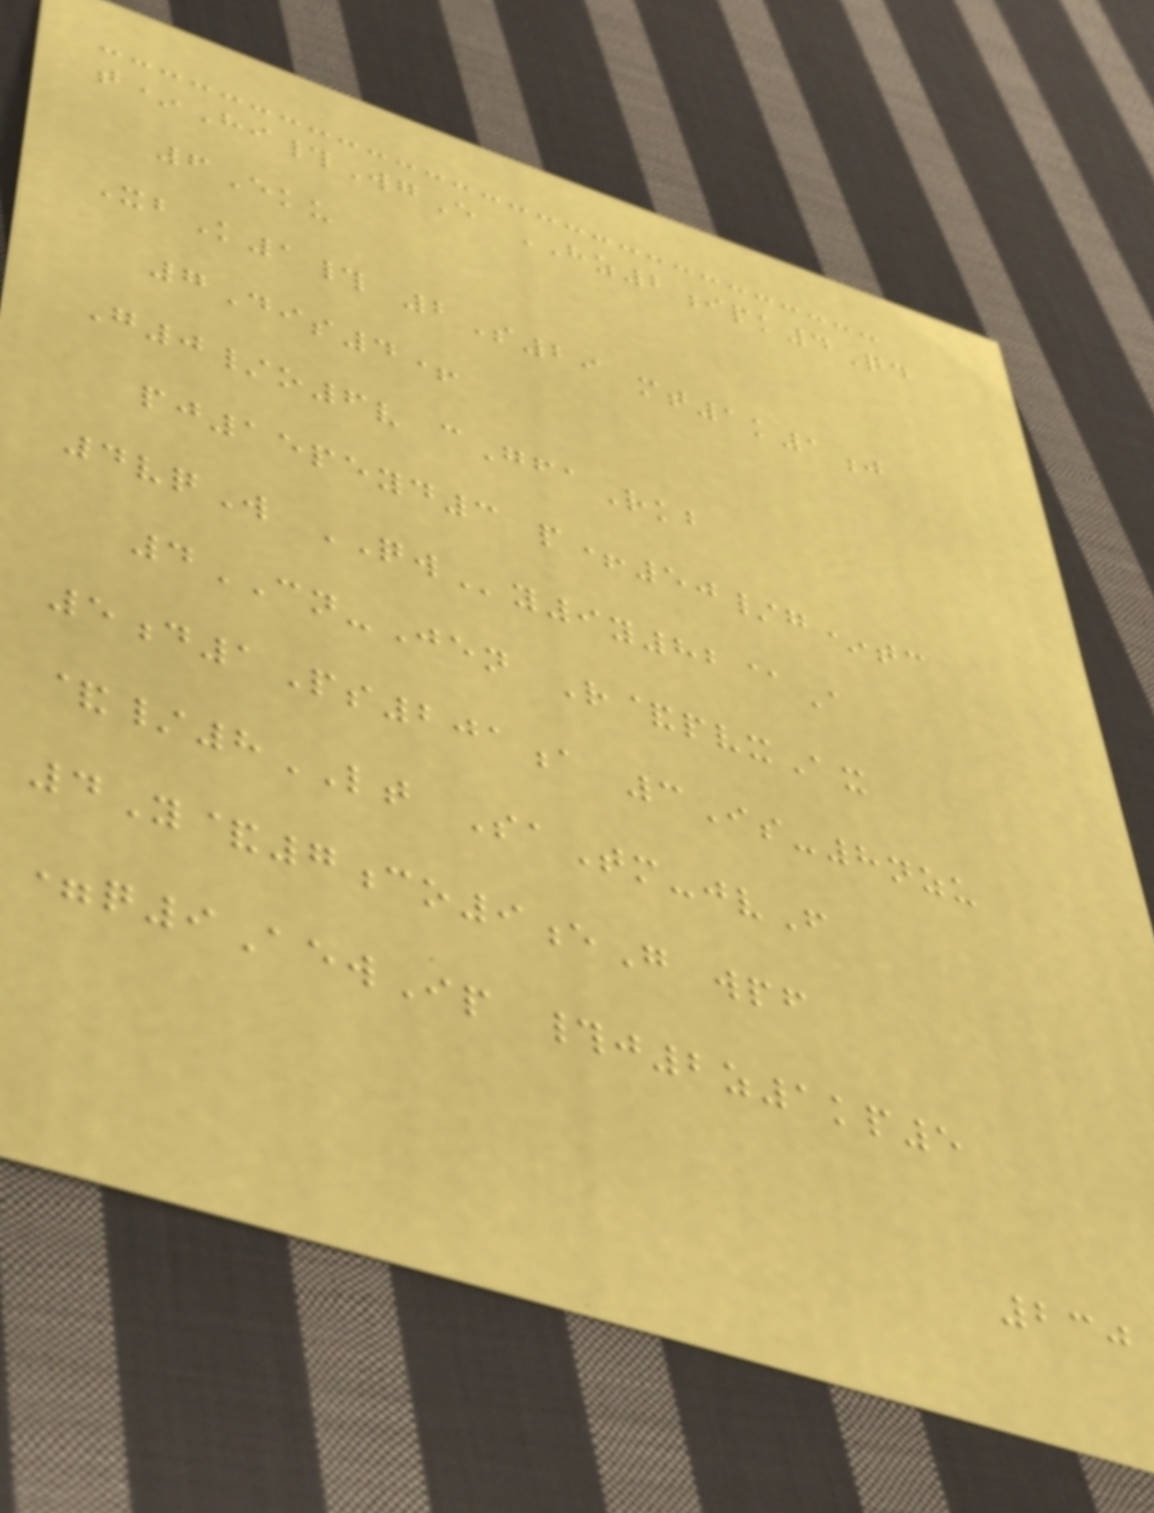t*Hi#WgE HZ2ipk4Qd
6Eku
XbK1# 2S29 mt1k1j
7Dis4+
G0/o6v cGfaRkb
pj15peyd3 p+50/g*tc
4vqW QWy9y82@A
4CN-Jen R&pvxAx
5d1Ps201a 3Is-8nzu
&/8LT SaTm-jvF
4Y&7co9eG wpf
=q9AewIp #j2z1kp5
230
